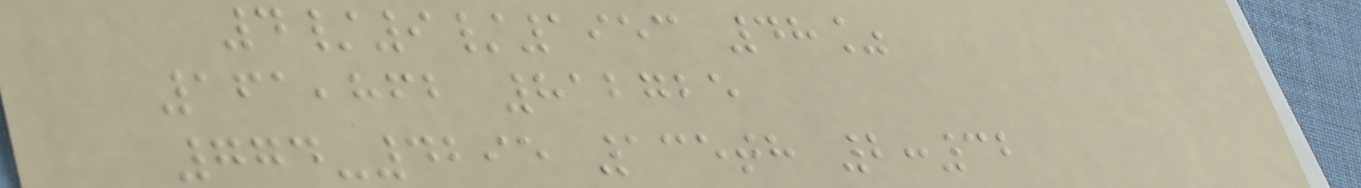4/9/1953 48%
161,862 812725
774-4295 135th 2:32
